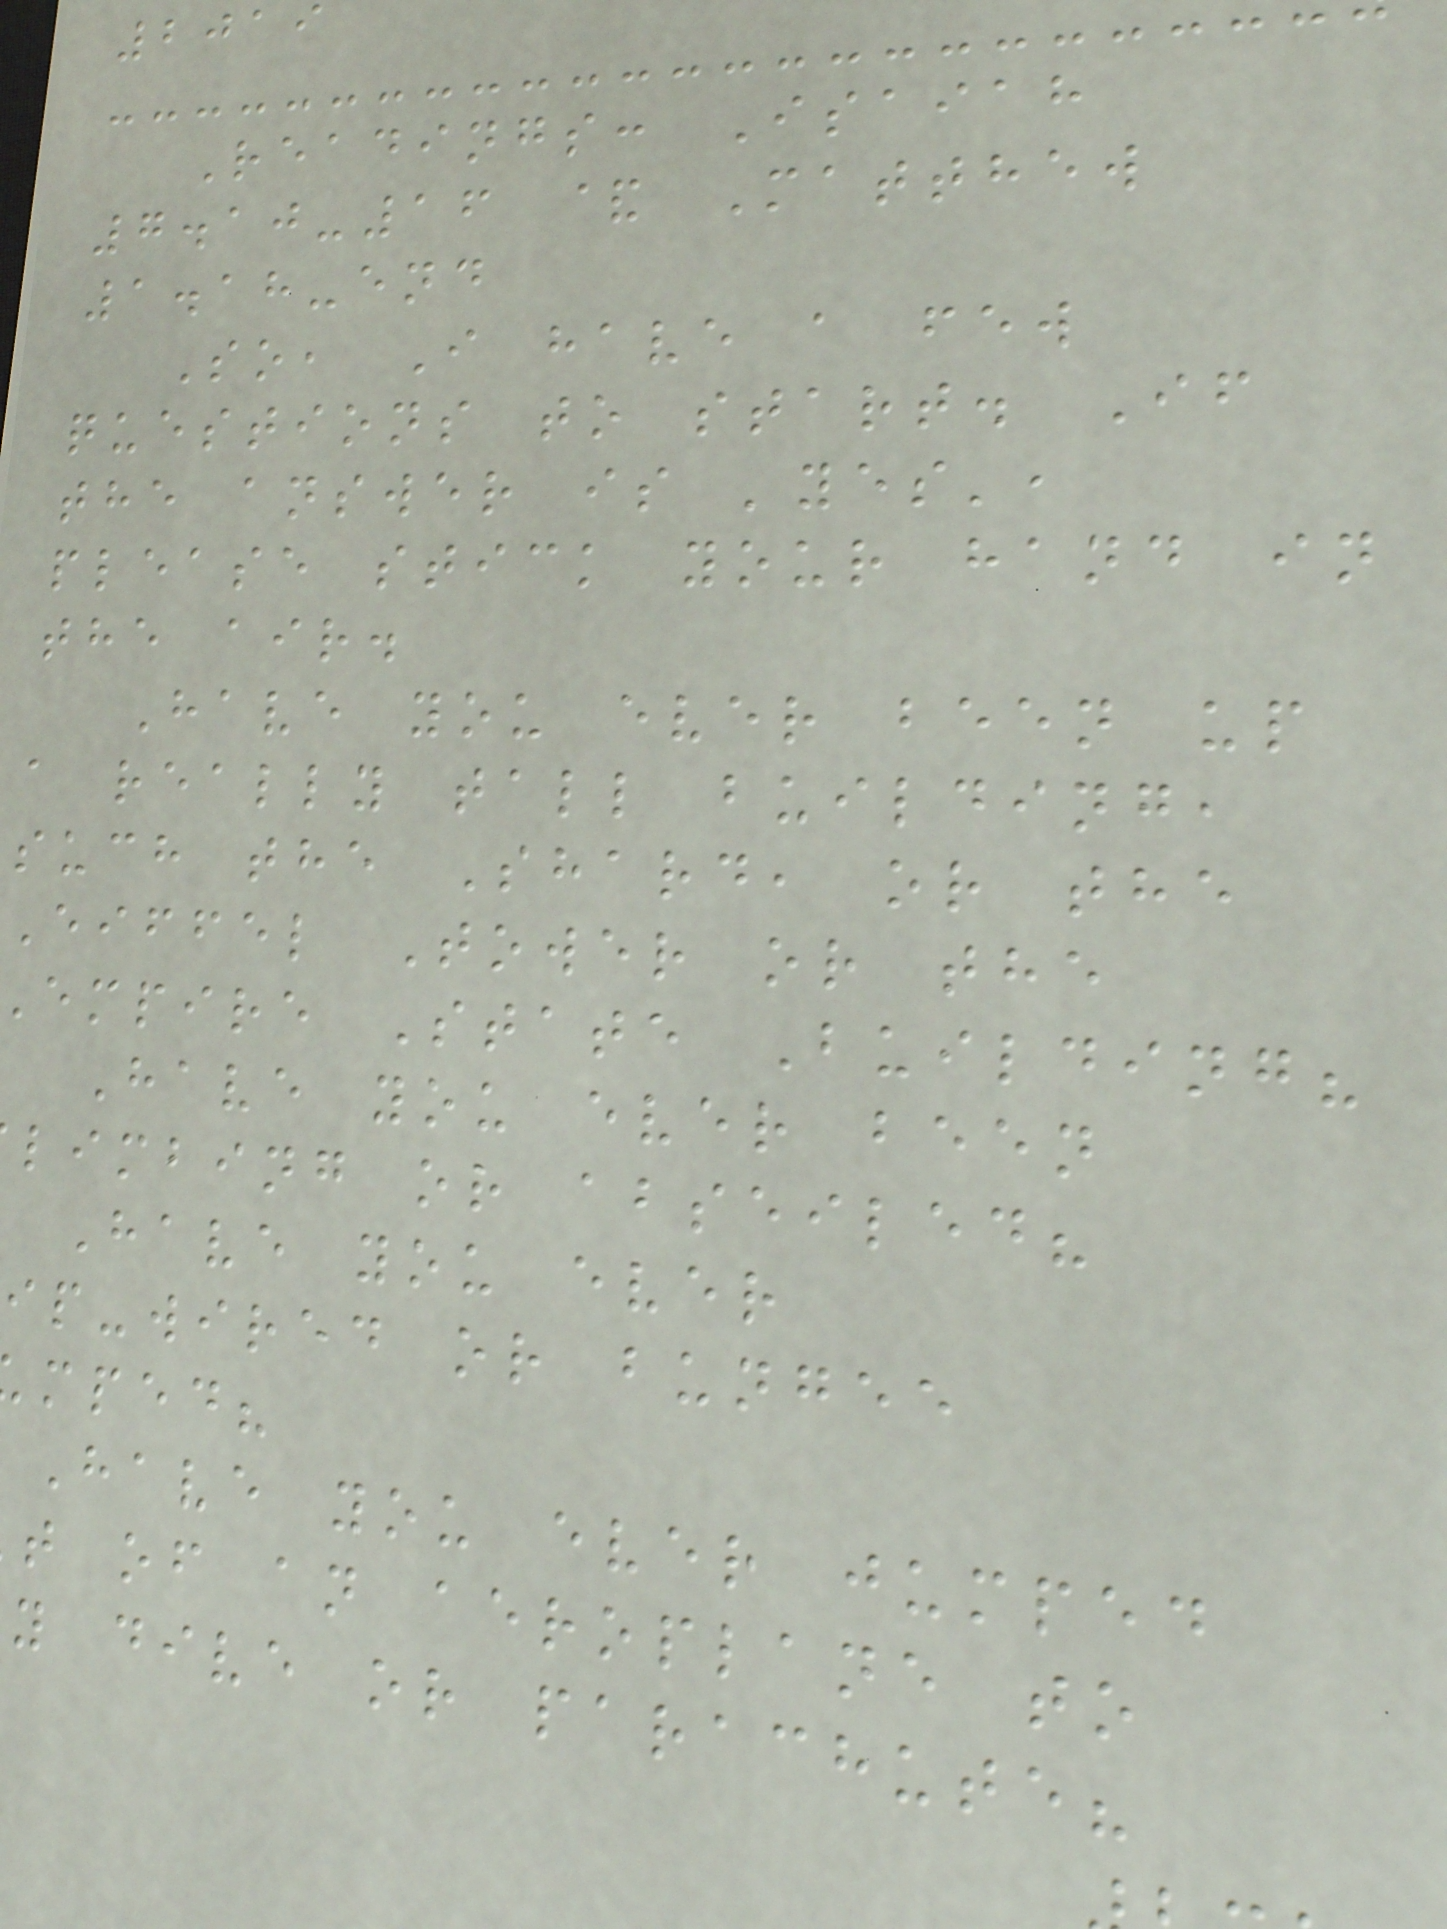2019
Readings: Isaiah
7.10-16 & Matthew
1.18-end
So, I have a few
questions to start. If
the answer is 'yes',
please stick your hand in
the air.
Have you ever been up
a really tall building,
such the Shard, or the
Eiffel Tower or the
empire State Building?
Have you ever been
limbing or abseiled?
Have you ever
ip-wired or bungee
mped?
Have you ever jumped
t of an aeroplane to
y dive or parachute?
